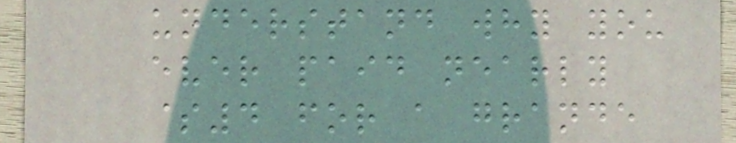understand why you
ever paid nearly
$4 for a grande
